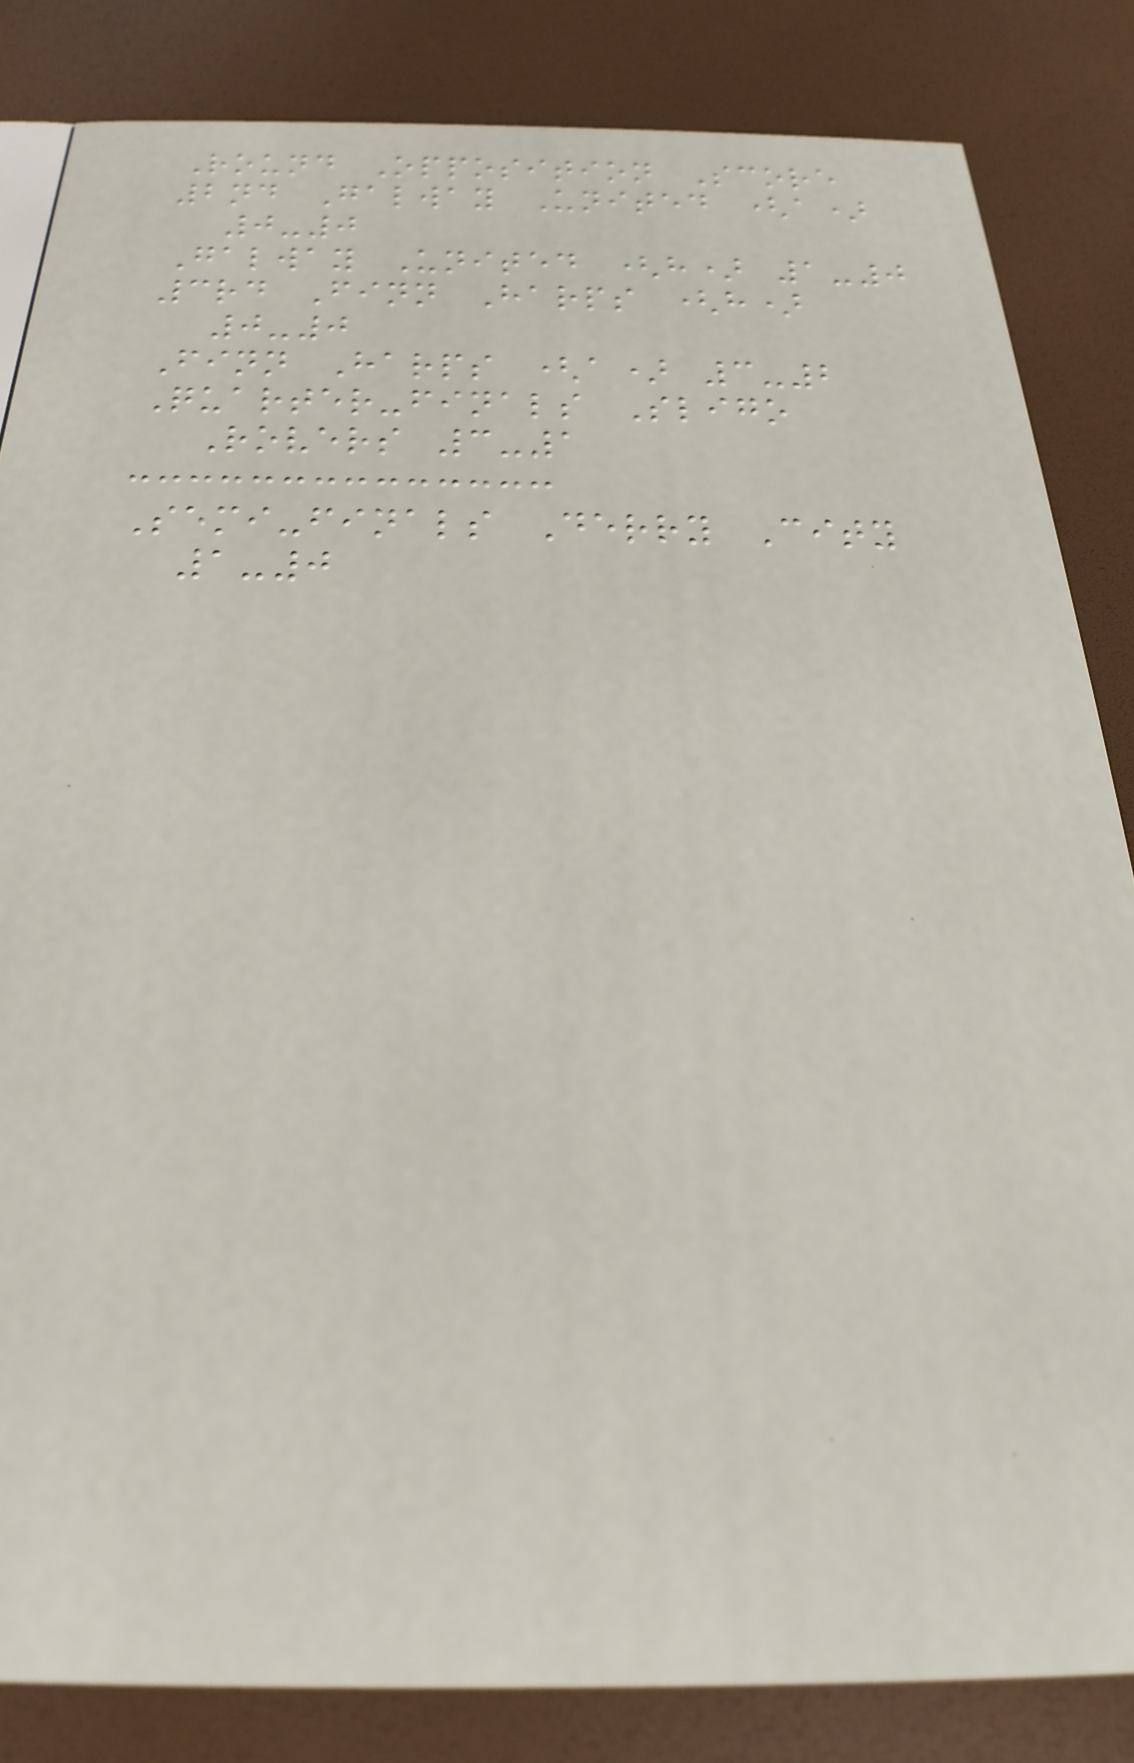Round Opposition Score
2nd Galway United (a)
0-0
Galway United (h) 1-0
3rd Finn Harps (h)
0-0
Finn Harps (a) 3-2
Quarter-finals Sligo
Rovers 3-1
Semi-finals Derry City
1-0
